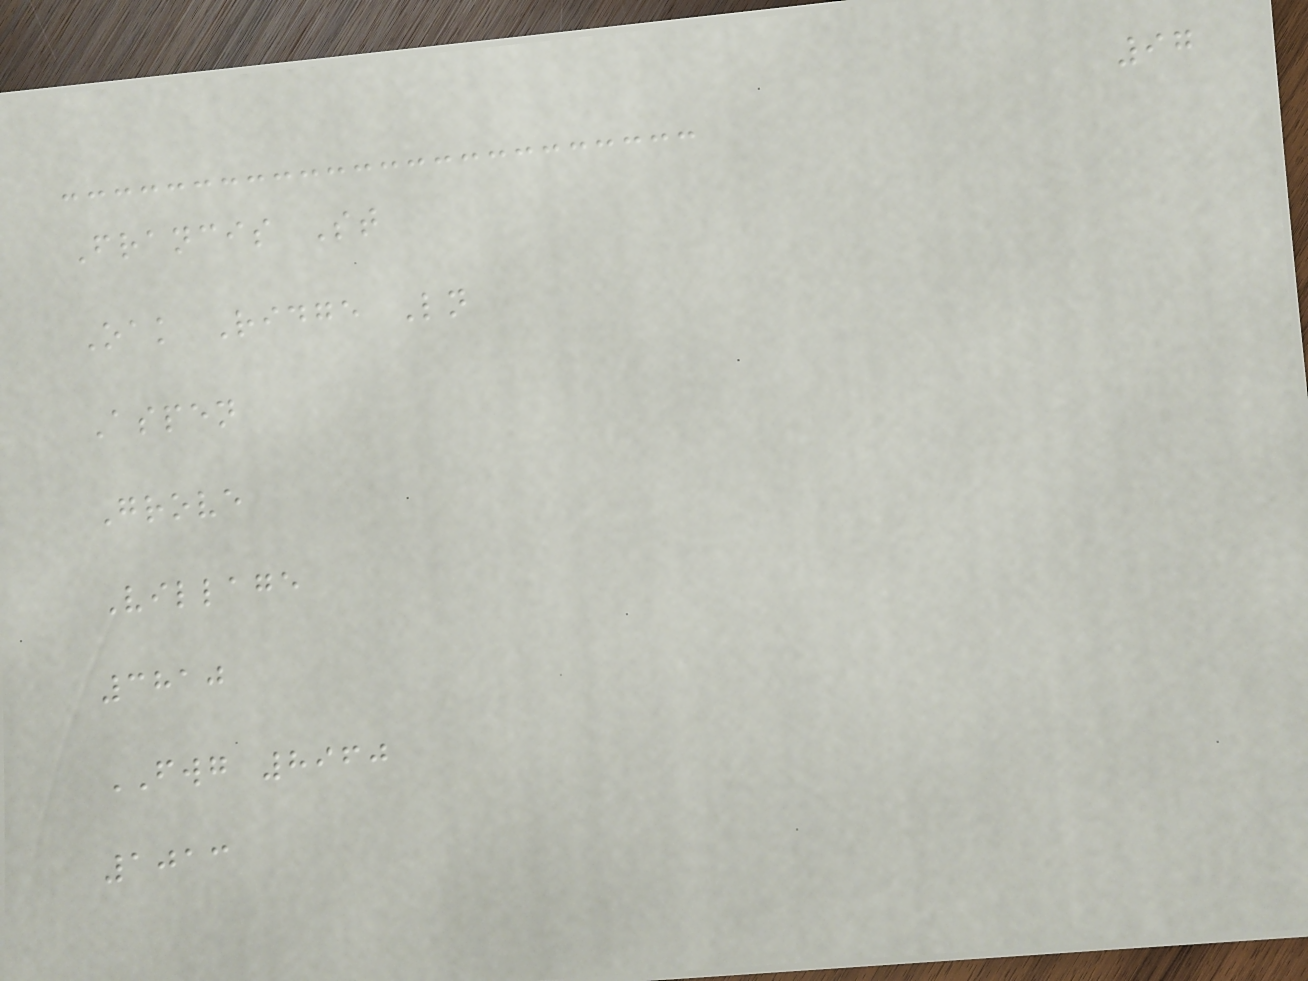97
Francis St
Oak Ridge Ln
Aspen
Grove
Village
3810
FWG 8960
1013
